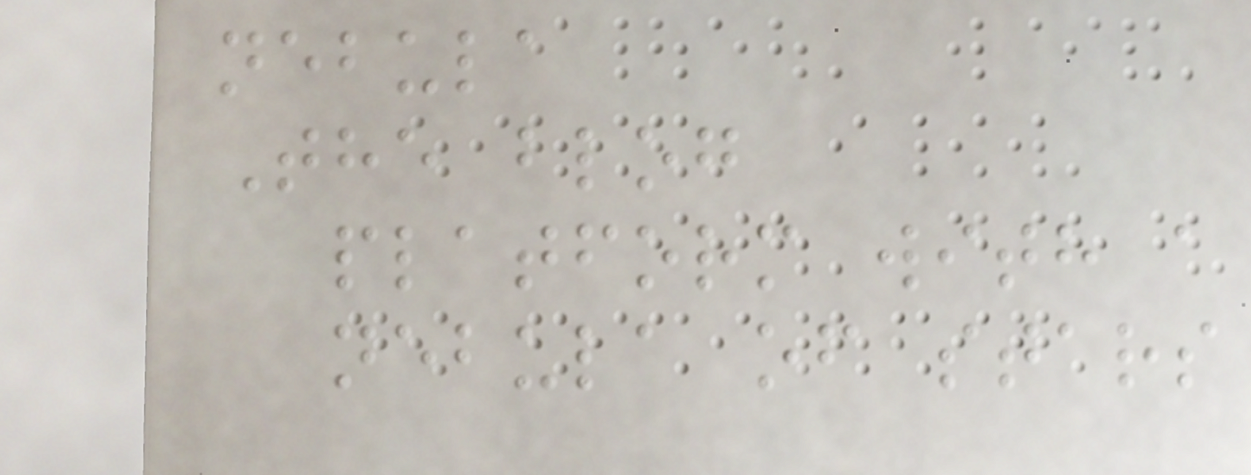nebula
The blog
platform with a
nebula of stars
